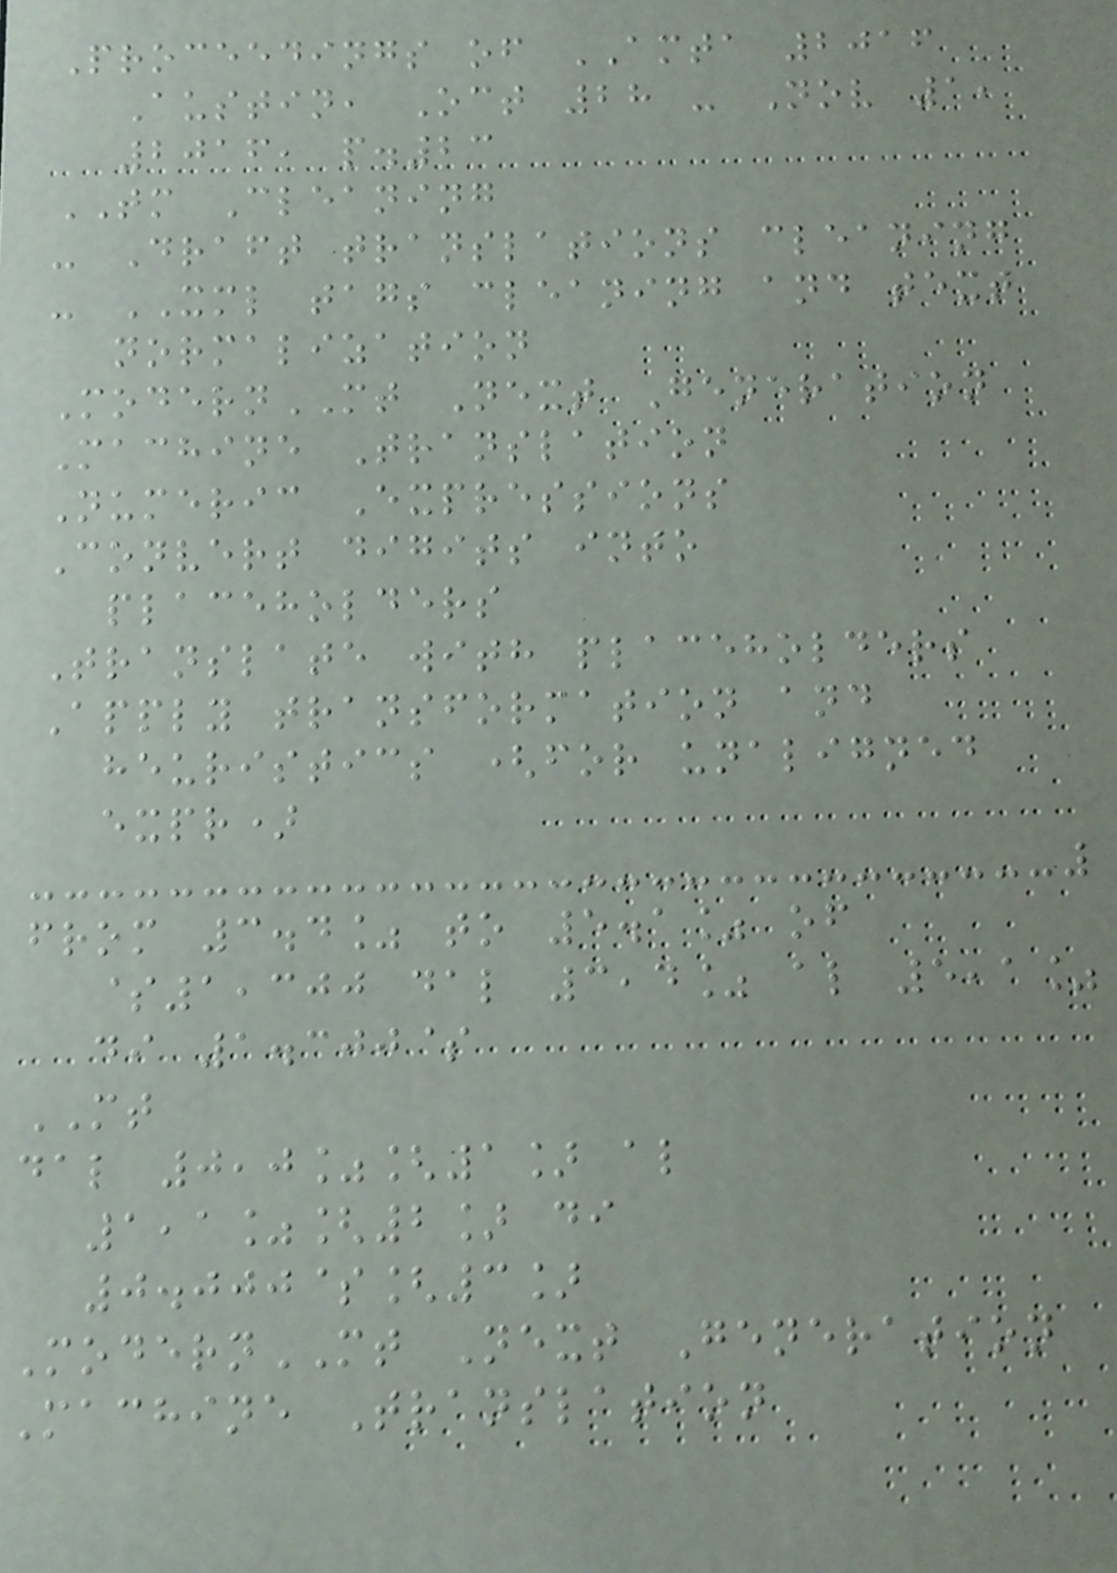Proceedings of AMTA 2016
Austin, Oct 28 - Nov 1,
2016, p.23
TM Cleaning
- Draft translations cleaning
- XML tags cleaning and text
normalization
ModernMT Next Generation
Machine Translation
Numeric Expressions
Convert digits into
placeholders
Translate with placeholders
Apply transformation and
heuristics (for unaligned
expr)
from 3.4% to 5.1% of
$1,300 dal 3,4% al 5,1%
di 1.300$
MT
dal 0,0%[1] al
1,1%[2] di
0.000$[3]
ModernMT Next Generation
Machine Translation
